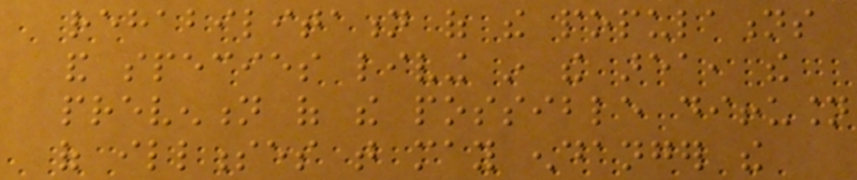rehabilitation of the populations
and species living in the area, the
prevention of the possible diffusion
of illnesses that may endanger the
